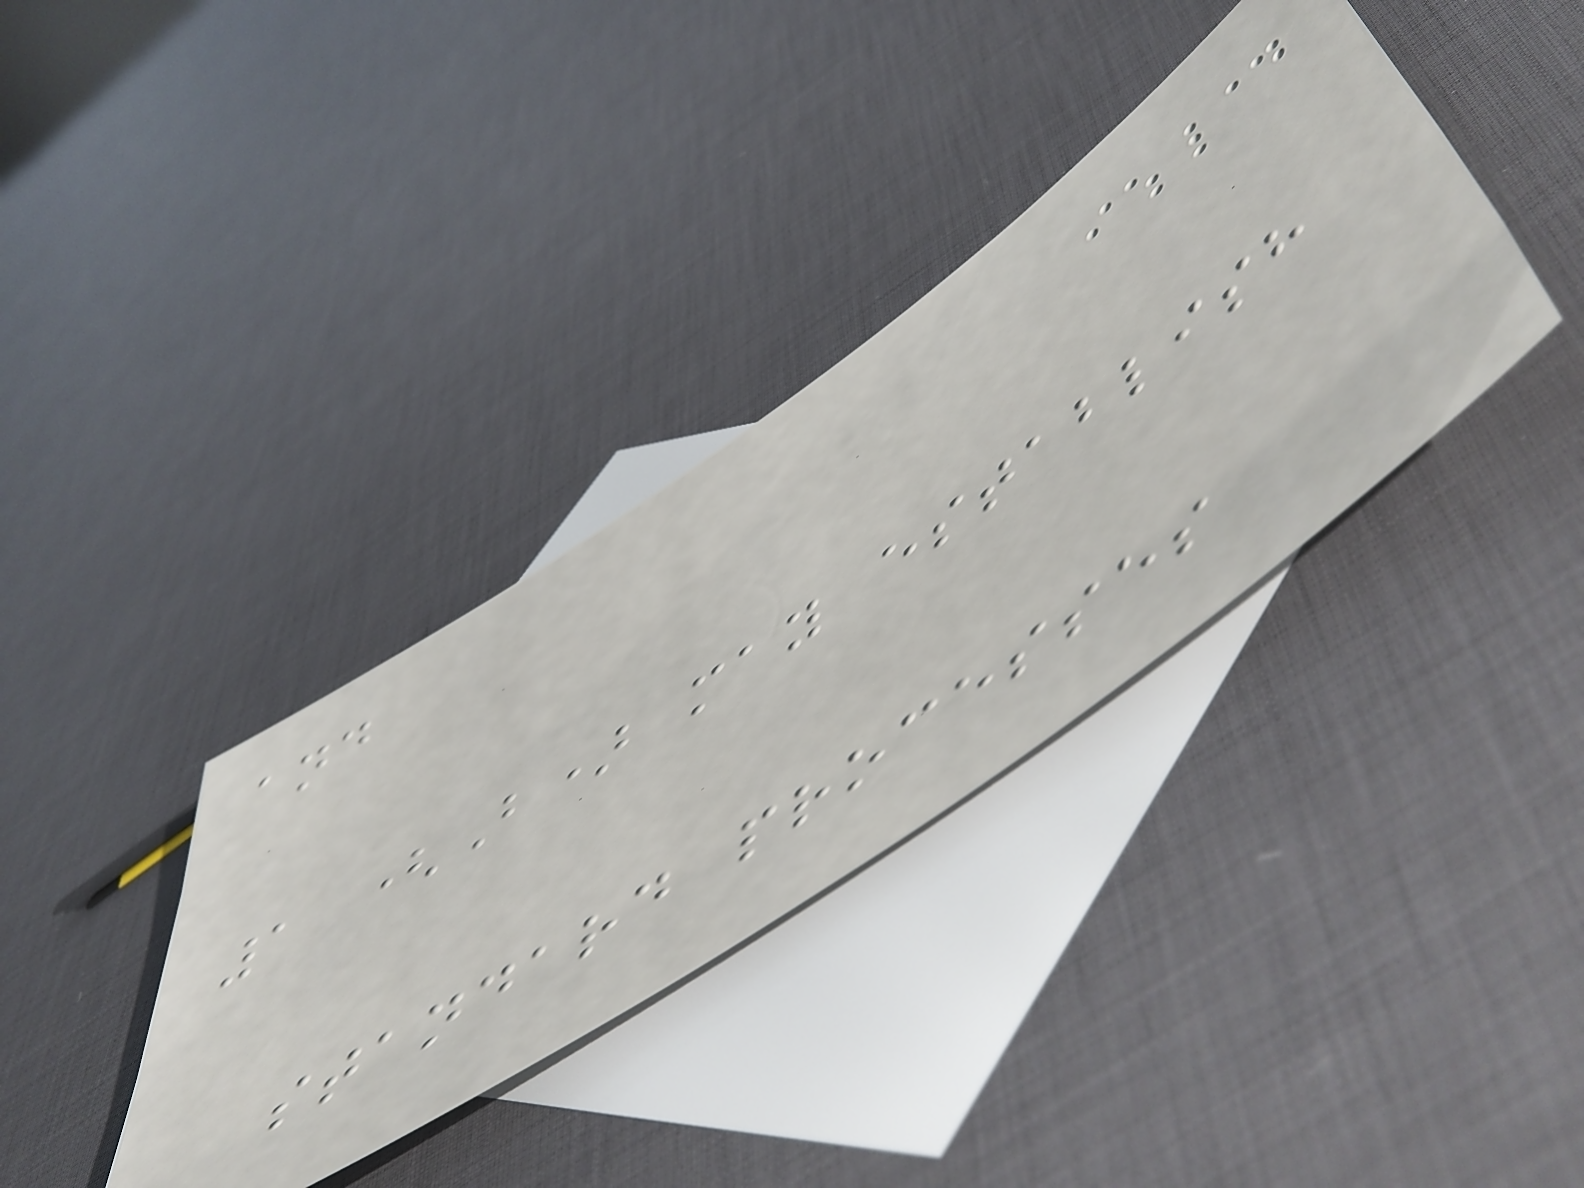and
1 (B) may establish
standard processes
